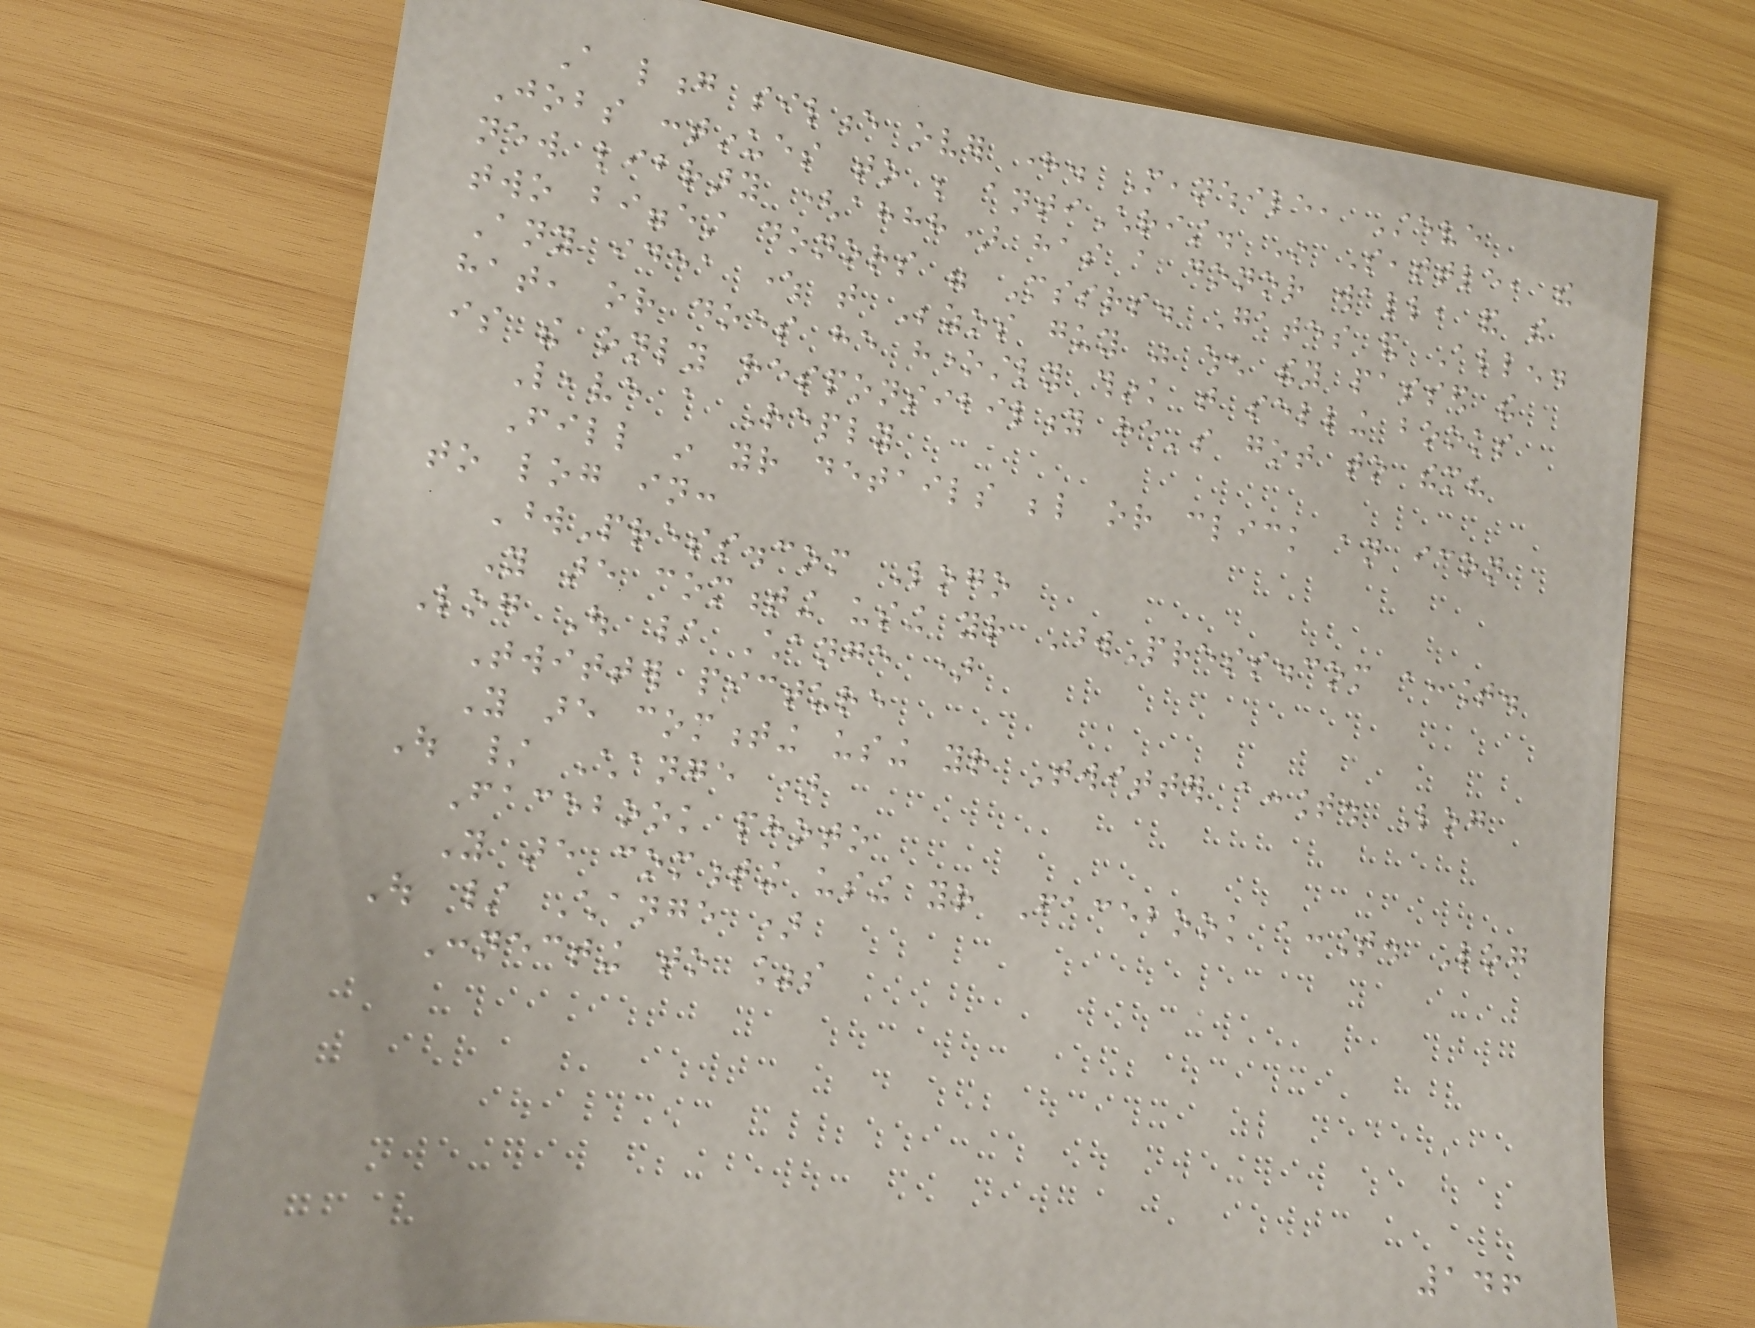A long silence over here. Meanwhile, Steve
Jobs continues to be antiChrist. In Seattle, the
new library (ahhh) has a donor wall, and the
two biggest donors were Mssrs. Gates and Allen.
Any idea where that Bezos guy was when they passed the
hat, or does he honestly think that selling books
is the only responsibility he's got to them?
Leave a Reply
Fill in your details below or click an icon
to log in:
WordPress.com Logo
You are commenting using your WordPress.com account.
Log Out / Change )
Twitter picture
You are commenting using your Twitter account. Log
Out / Change )
Facebook photo
You are commenting using your Facebook account. Log
Out / Change )
Connecting to %s
146
